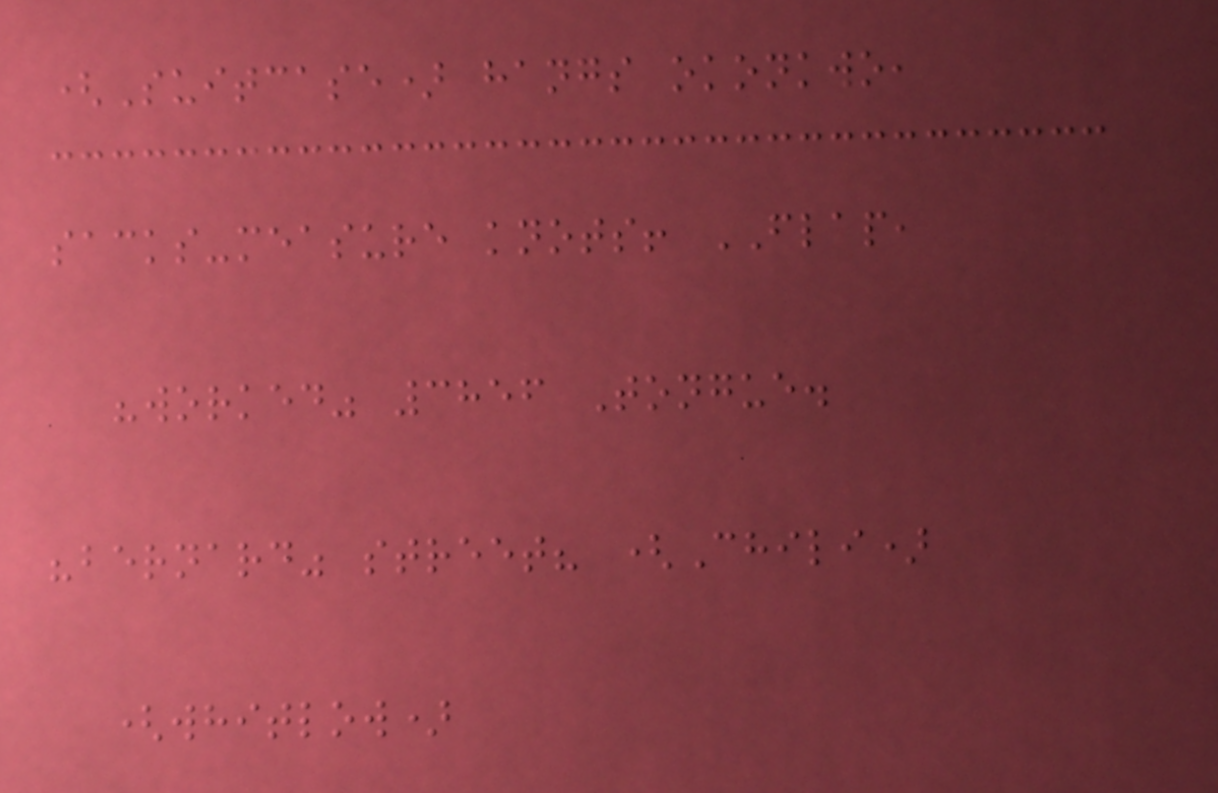(Suitcase) hangs okonkwo,
sacks-measure knots! FLAP,
"worked" 3856 Tongue.
"bernard" street? (Chili)
(whitlow)
